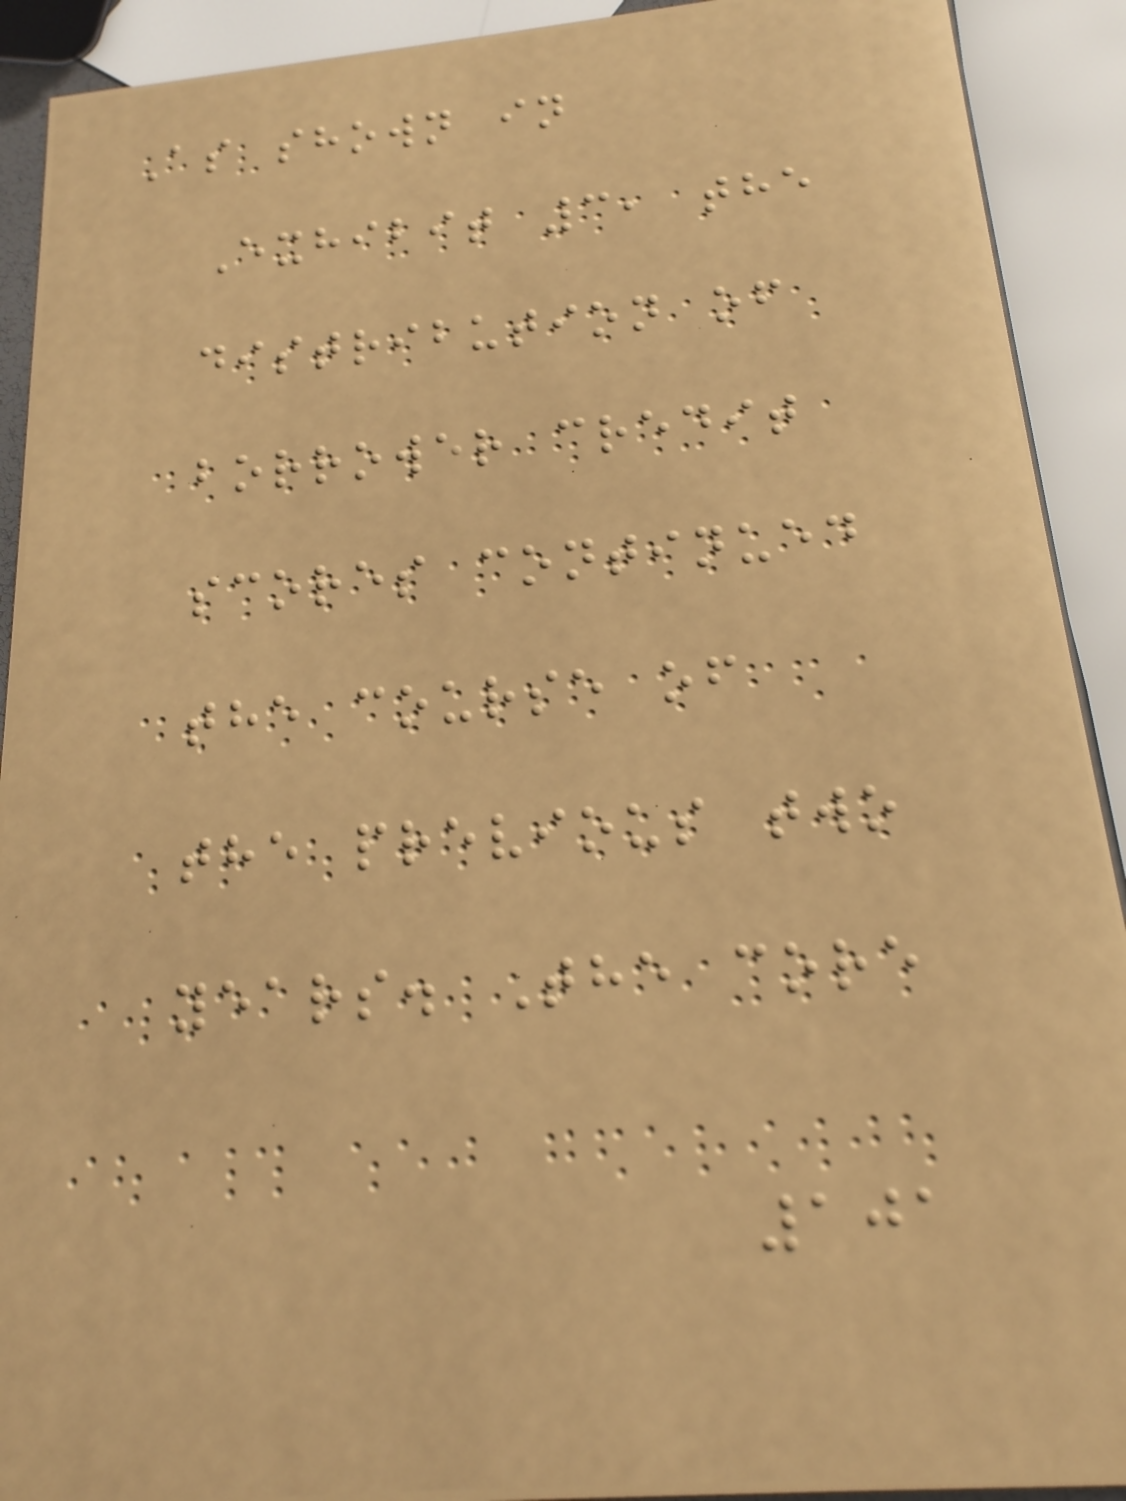As shown in
Exhibit 3, the
distribution of
borrower credit
scores continued
the course of
the previous two
years. The core
101
